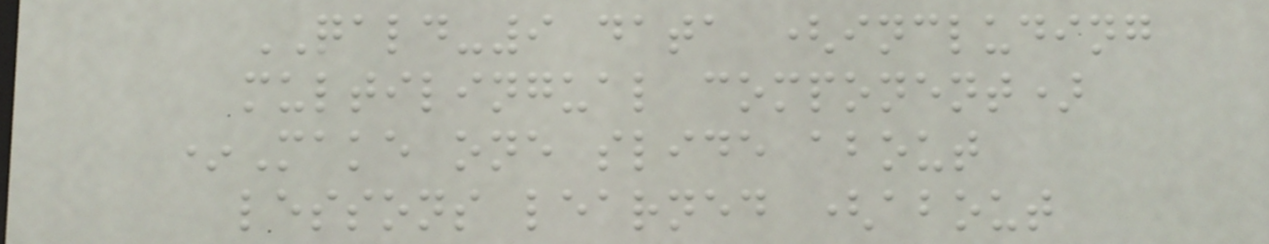QALD-9 data (including
multilingual component)
*Make one slide about
lessons learned (about
